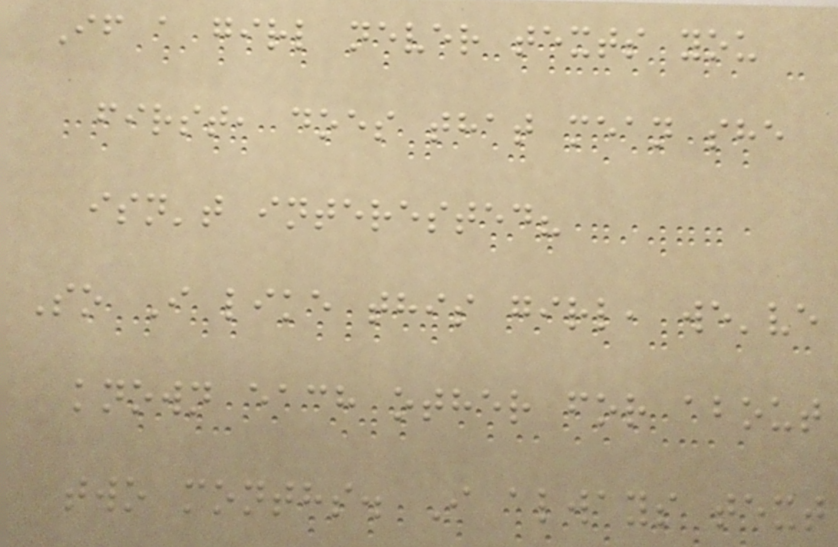If a girl never texts you
first, does that mean she
isn't interested?
So I like this girl, we've
known each other for about
two months. I always text
